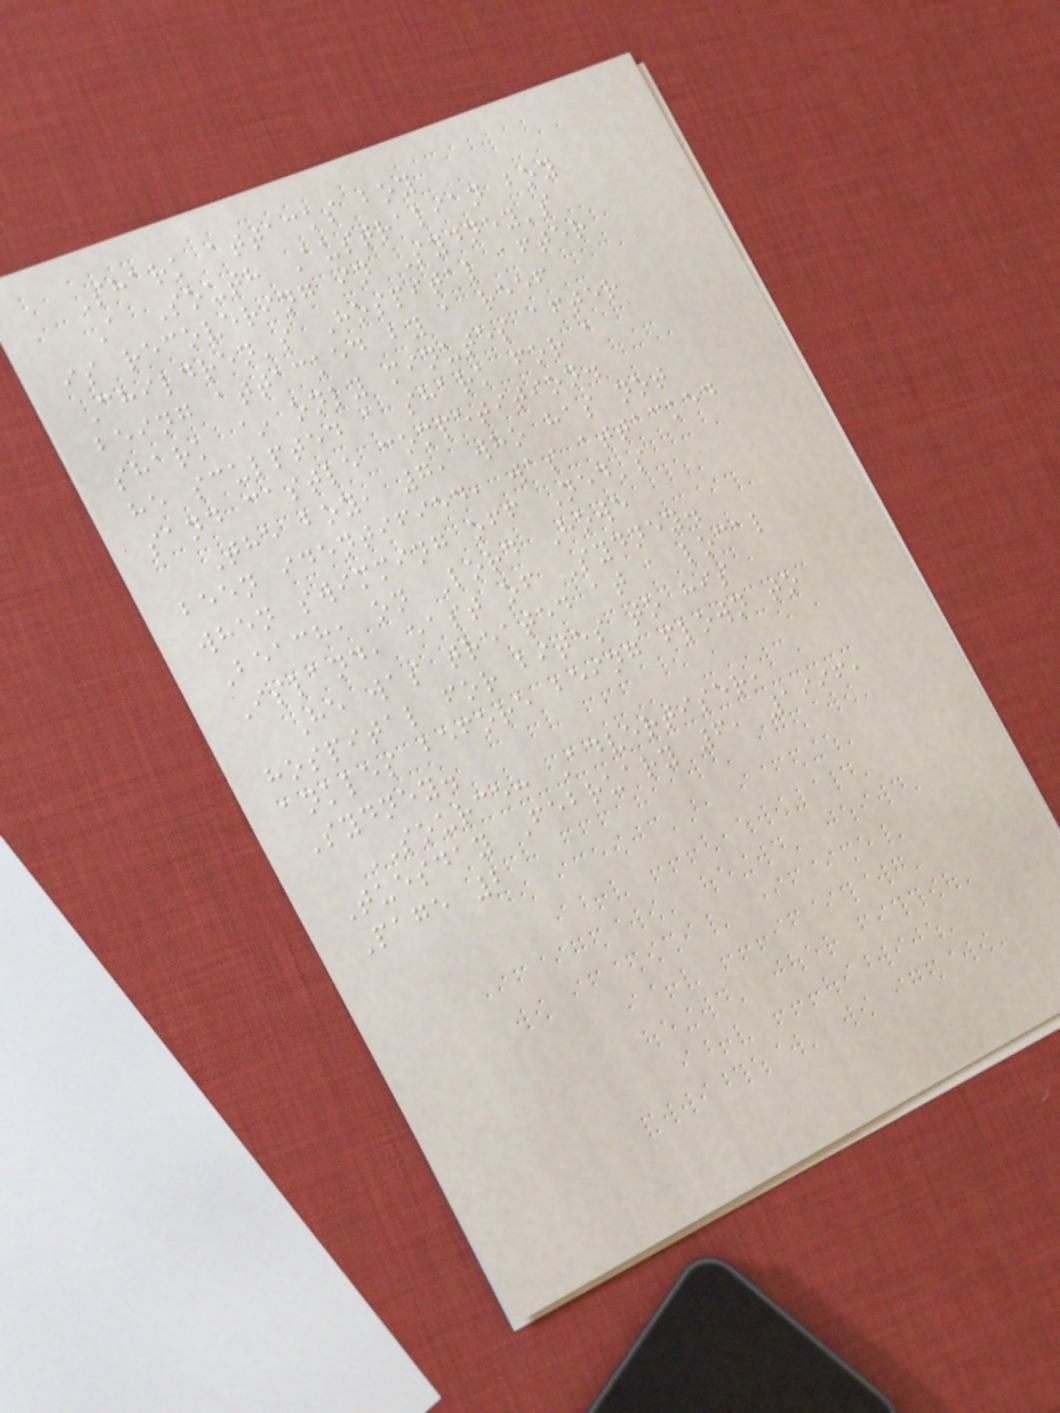Shark attacks boy
A South Australian boy
is recovering in Sydney's
Children's Hospital after
being attacked by a reef
shark ~ only minutes after
he sculpted a shark for a
sand castle competition.
The boy, 7, who has not
been identified, was attacked
when swimming off Ned's
Beach, on Lord Howe
Island, east of Sydney.
He was treated at a local
hospital for bites to his
ankles before being flown to
Sydney.
SOURCE: Advertiser,
Tuesday February 6, 1996,
Page 2
